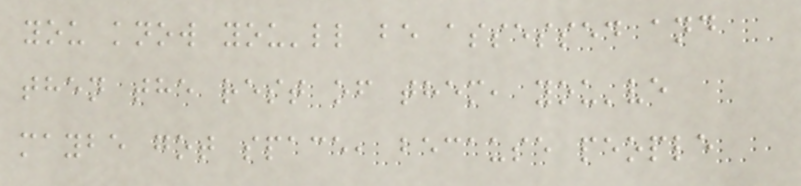you know you'll be assessed and
then the rest of them, you've
maybe got space, because people
